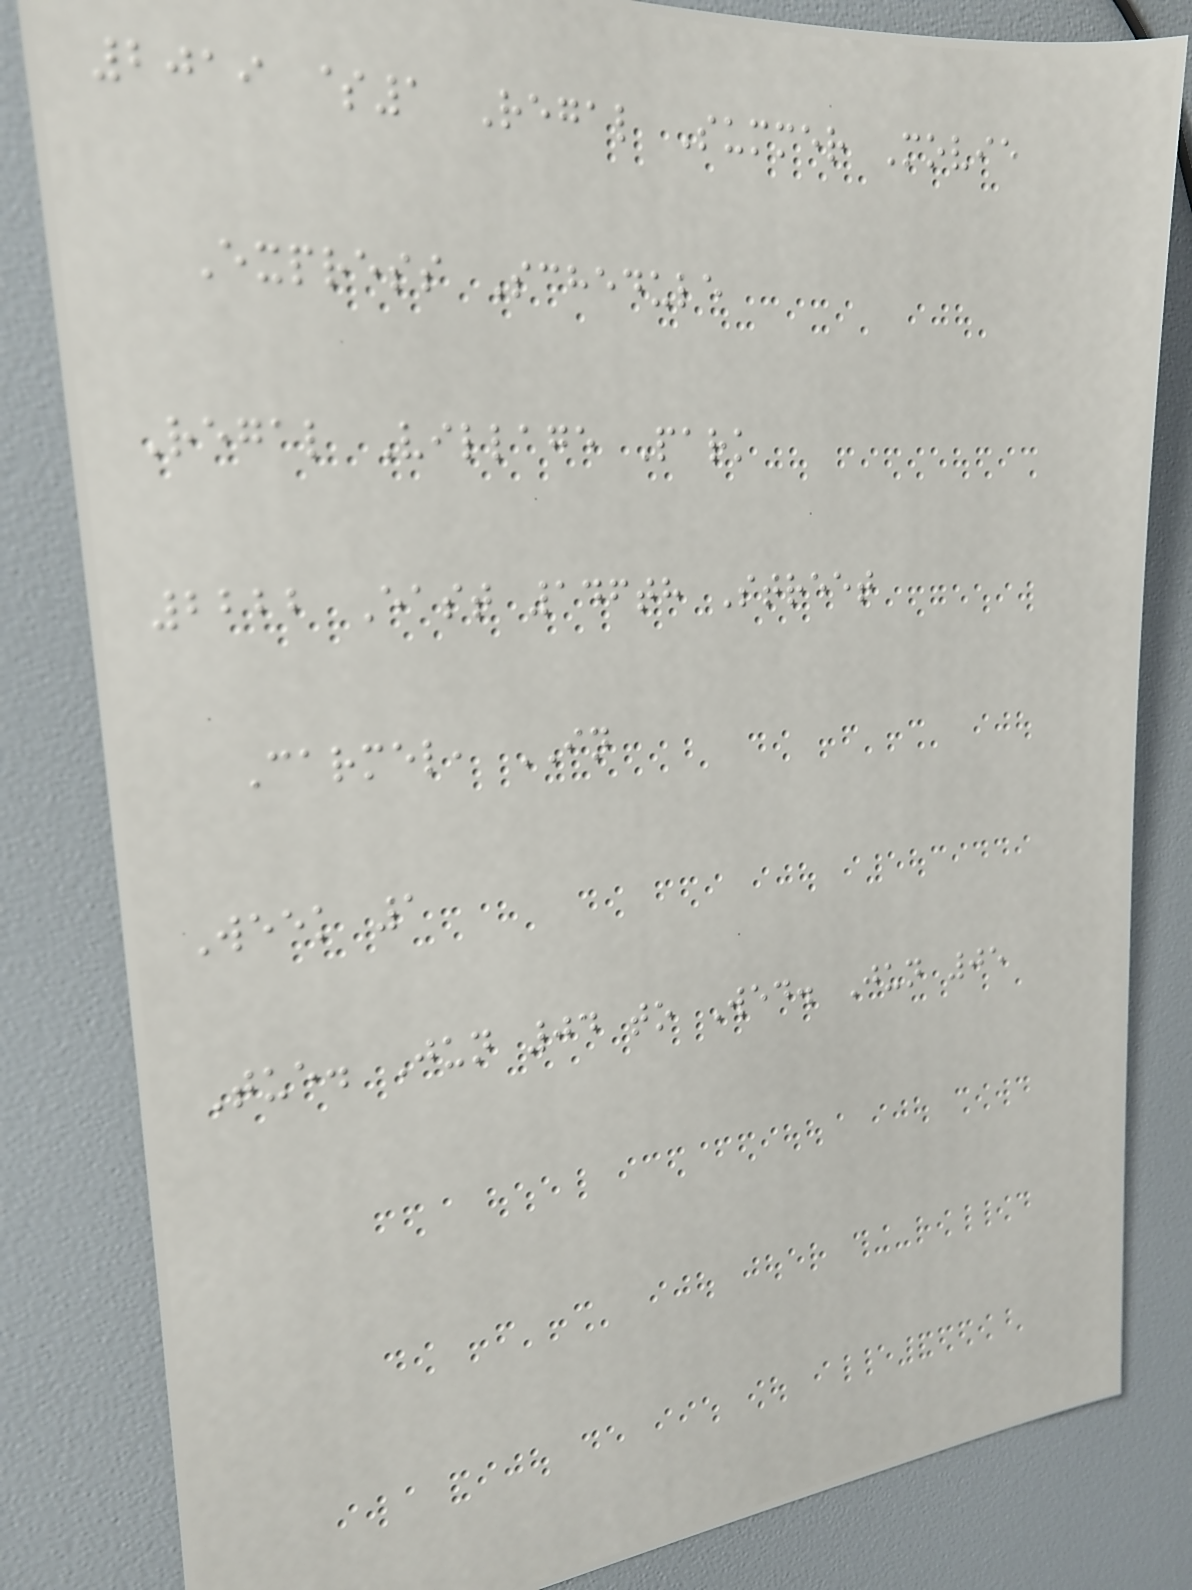2019 $1 Regal Summer Movie
Express Schedule
Regal Village Park
2222 East 146th Street
Carmel, IN
Week 1
Tue. Jun 04 to Wed. Jun 05
